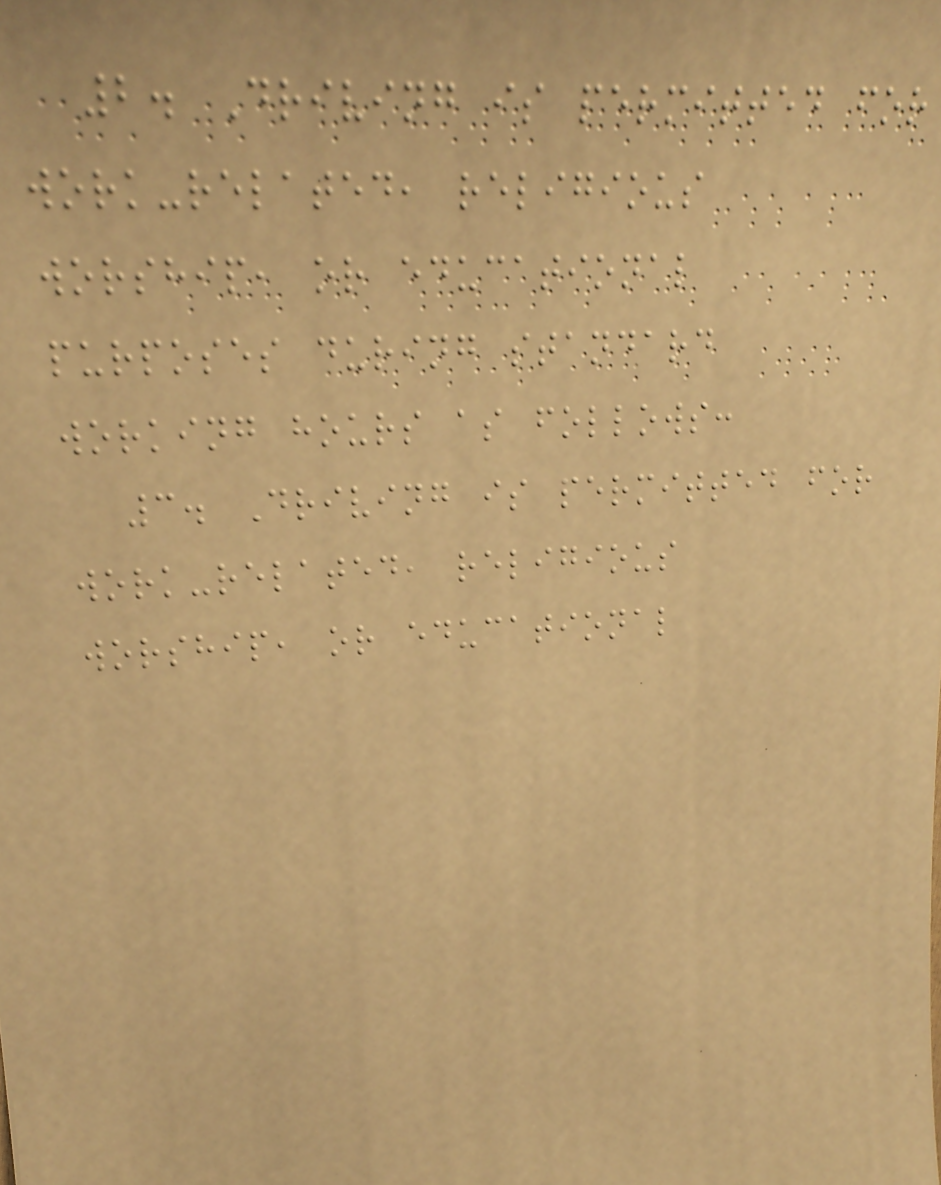2. Driving is permitted for
work-related, religious
worship, or educational
purposes during standard
working hours as follows:
3. Driving is permitted for
work-related, religious
worship, or educational
